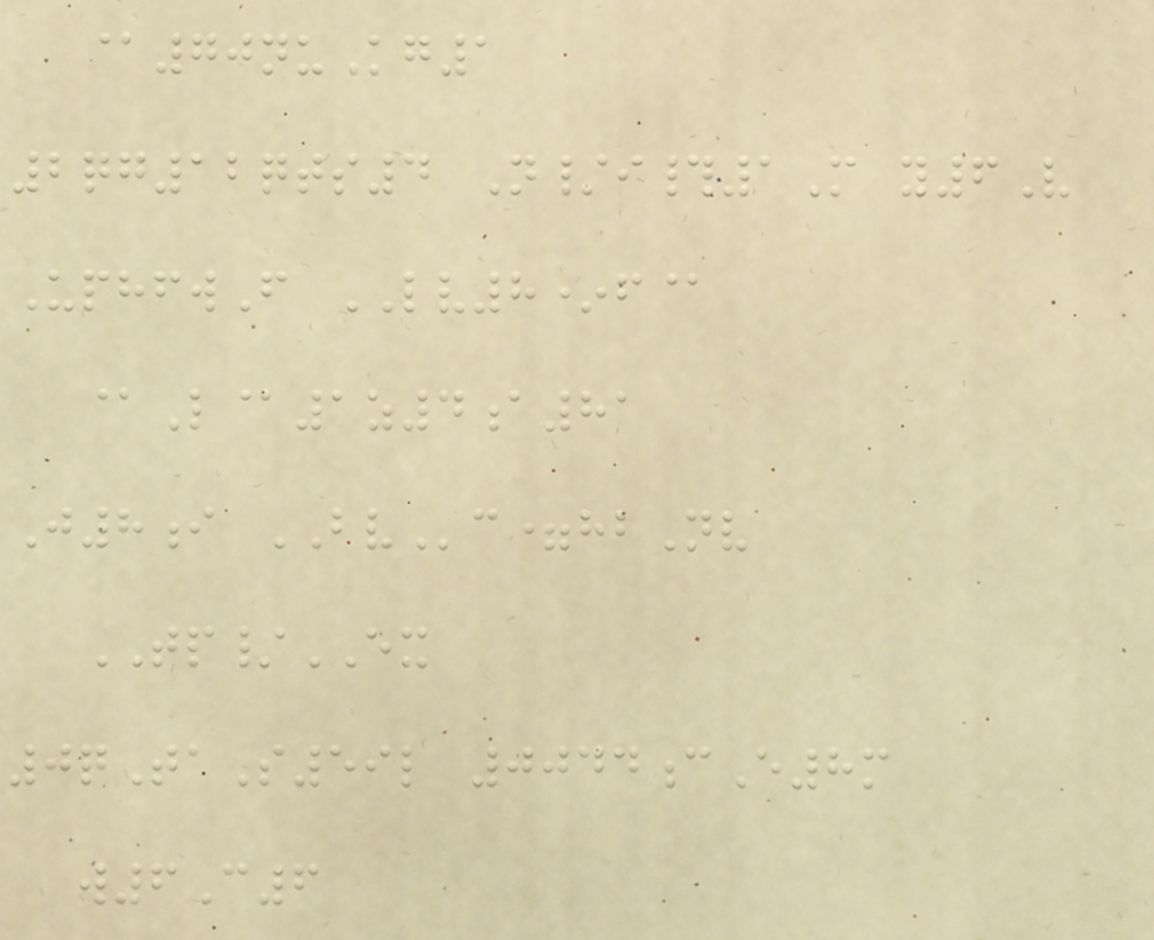@70nuKg1
2qg12qts4 N/i#1M y6V
UphfwF LV8*f@
@L@1z4a81
J8i BVc=hbNv
TP/EX
0qTaS59l 0044cE8m
w6C6
